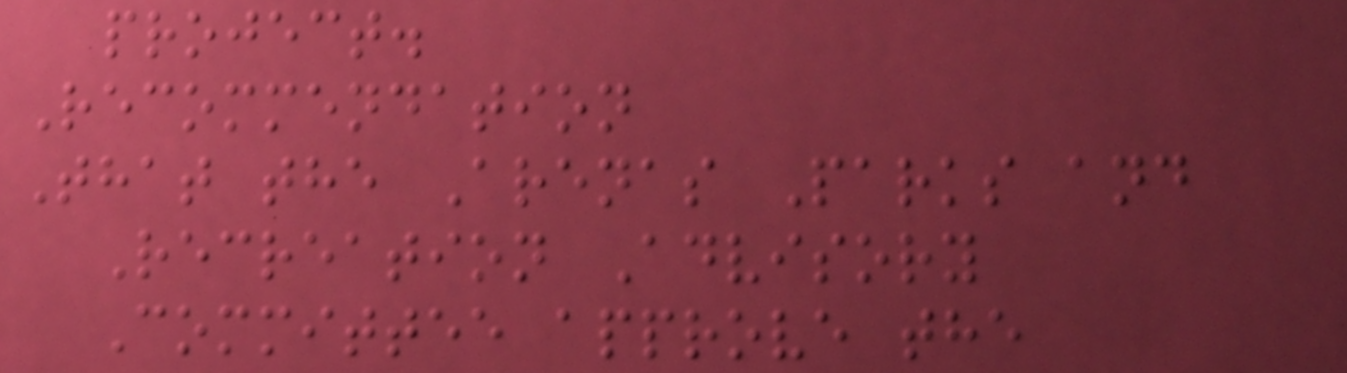project.
Recommendation
That the Arenas Parks and
Recreation Advisory
Committee approve the
